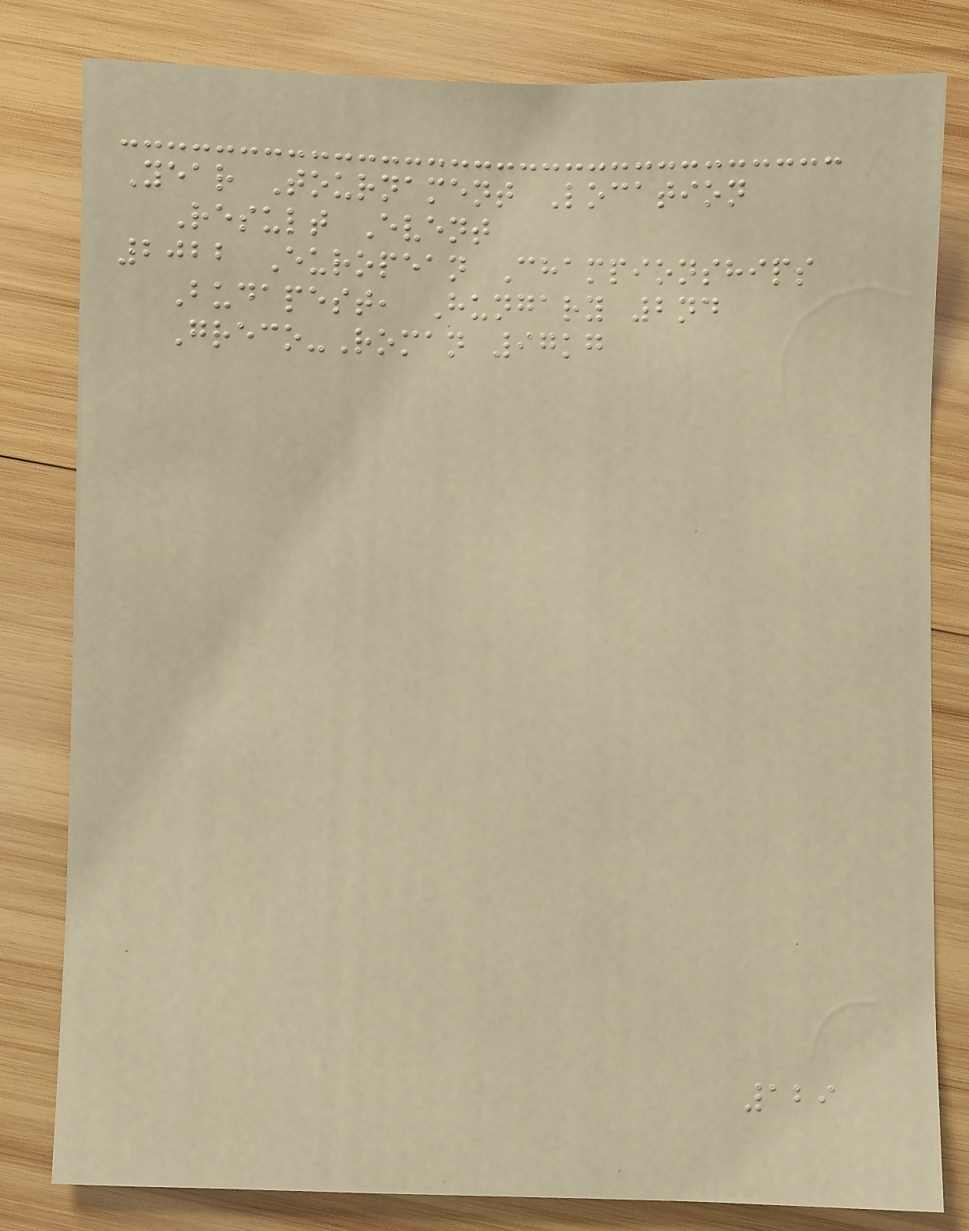Year Tournament Location
Result Event
2022 European Championships
Budapest, Hungary 2nd
Greco-Roman 97kg
129
